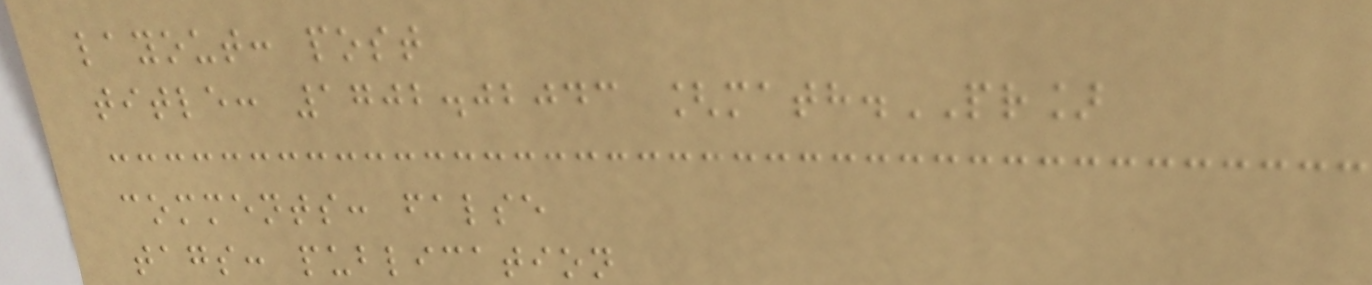layout: post
title: 1702.02043 [math.PR]
comments: false
tags: publication
